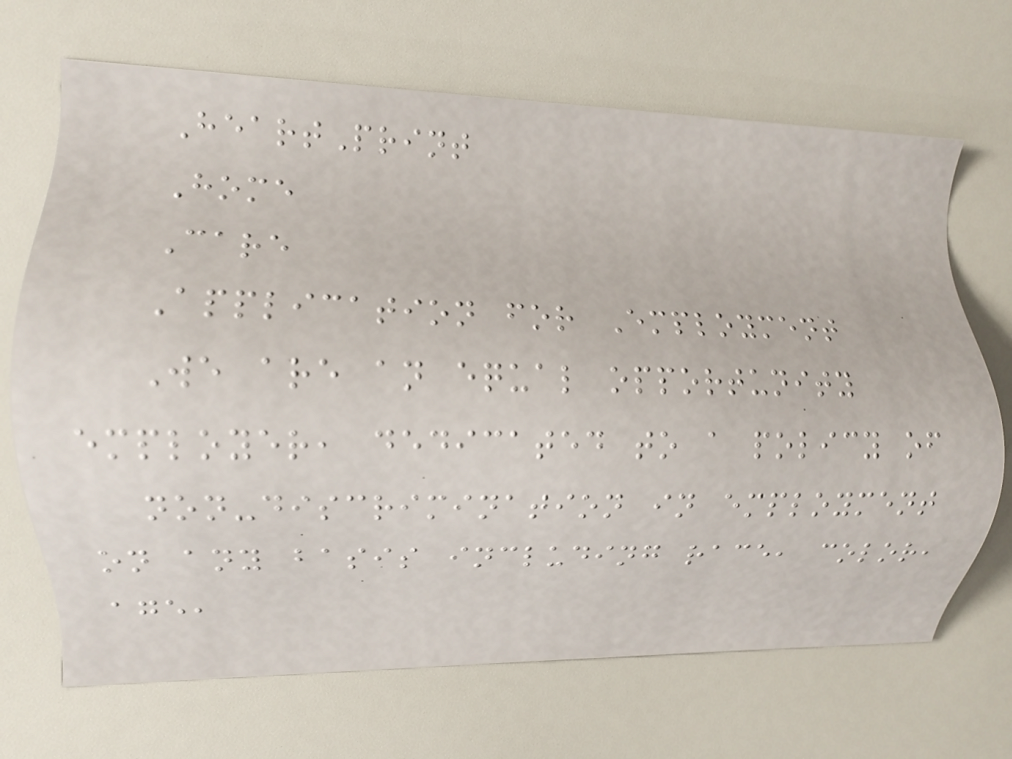HeartPrint
Home
Care
Application for Employment
We are an equal opportunity
employer, dedicated to a policy of
non-discrimination in employment
on any basis including race, color,
age,
